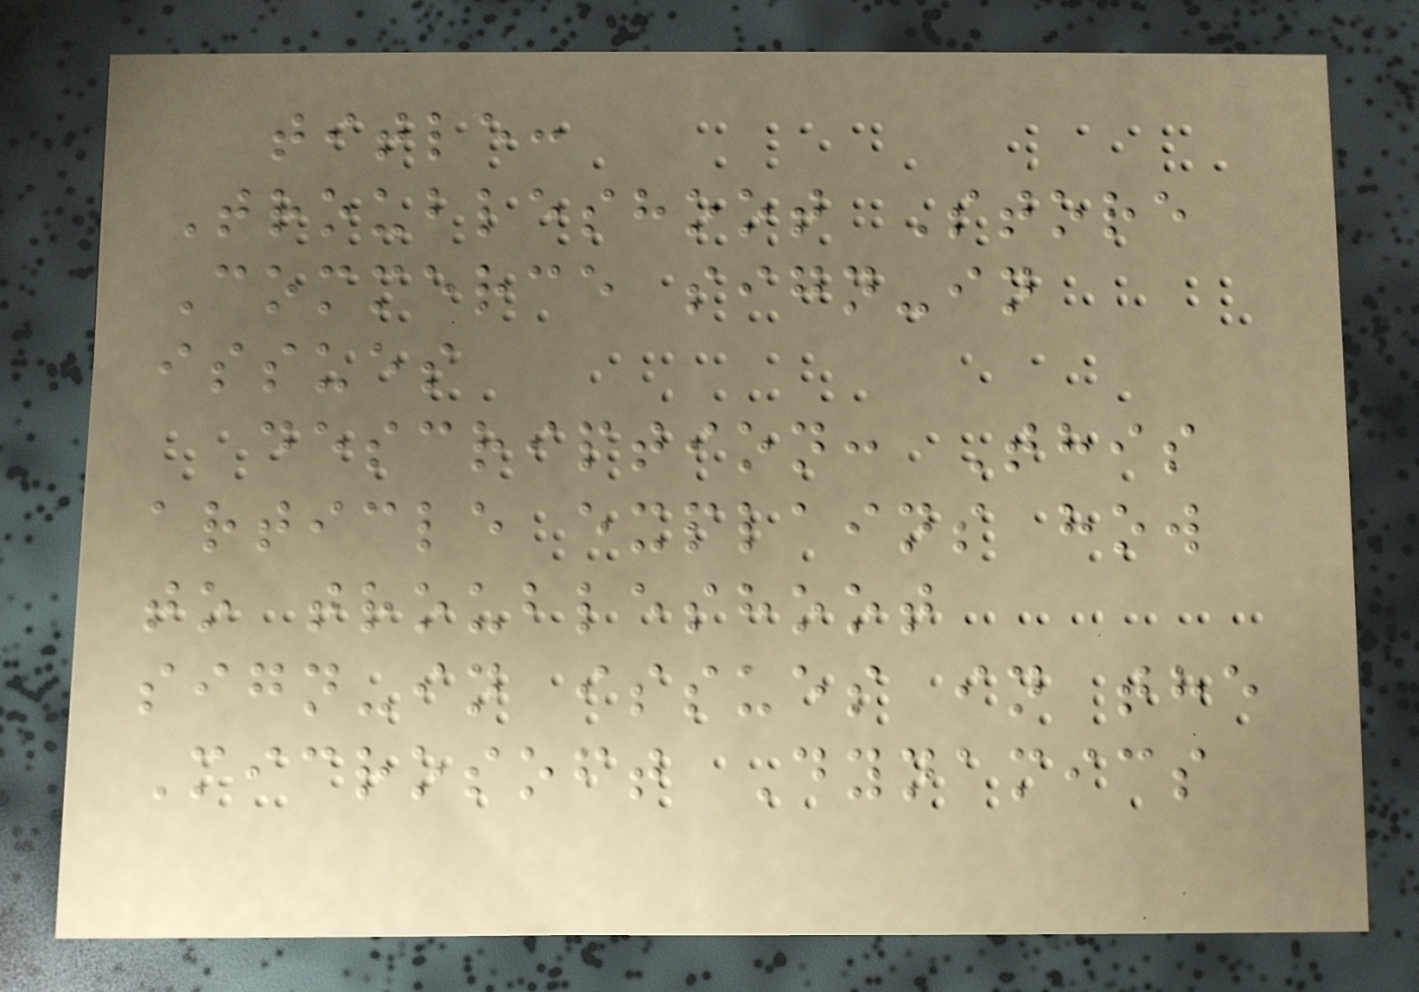title:
Troubleshoot Store
Commerce sign-in
issues
description: This
article explains how
to troubleshoot
sign-in issues in the
Microsoft Dynamics
